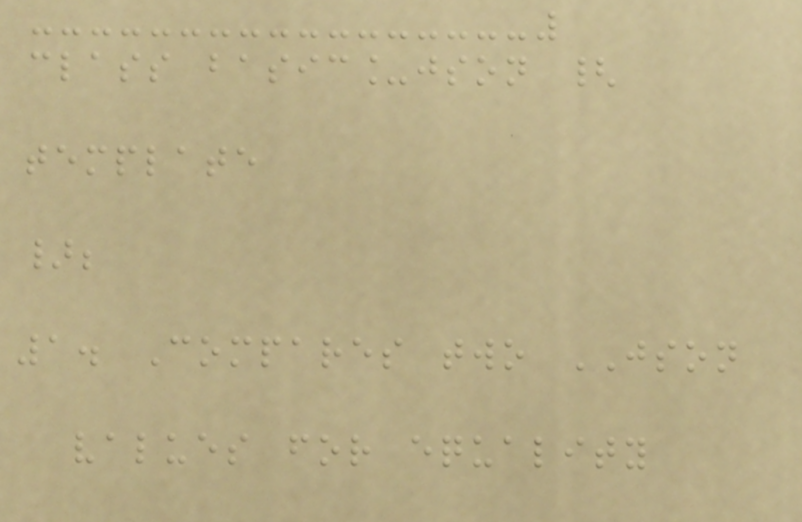class basic_json {
template
};
1. Compares two JSON
values for equality
